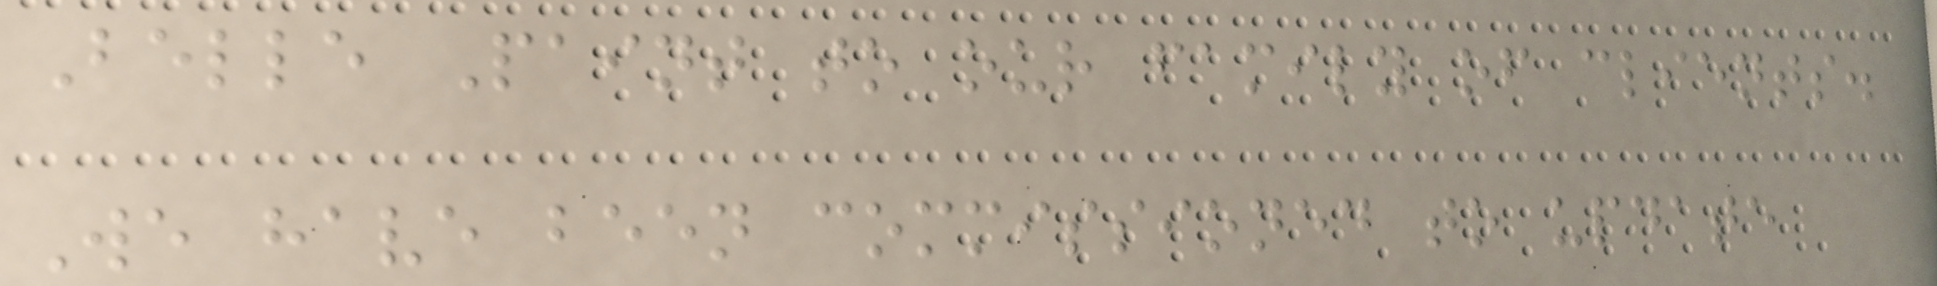Belle Paint to our family of clients.
We have been commissioned to update
